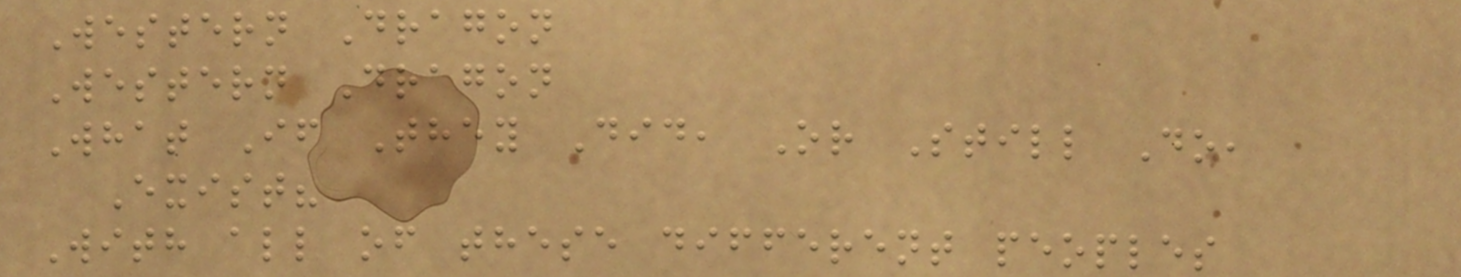Western Dragon
Western Dragon
What If They Did, Or Still Do,
Exist?
With all of these different peoples
